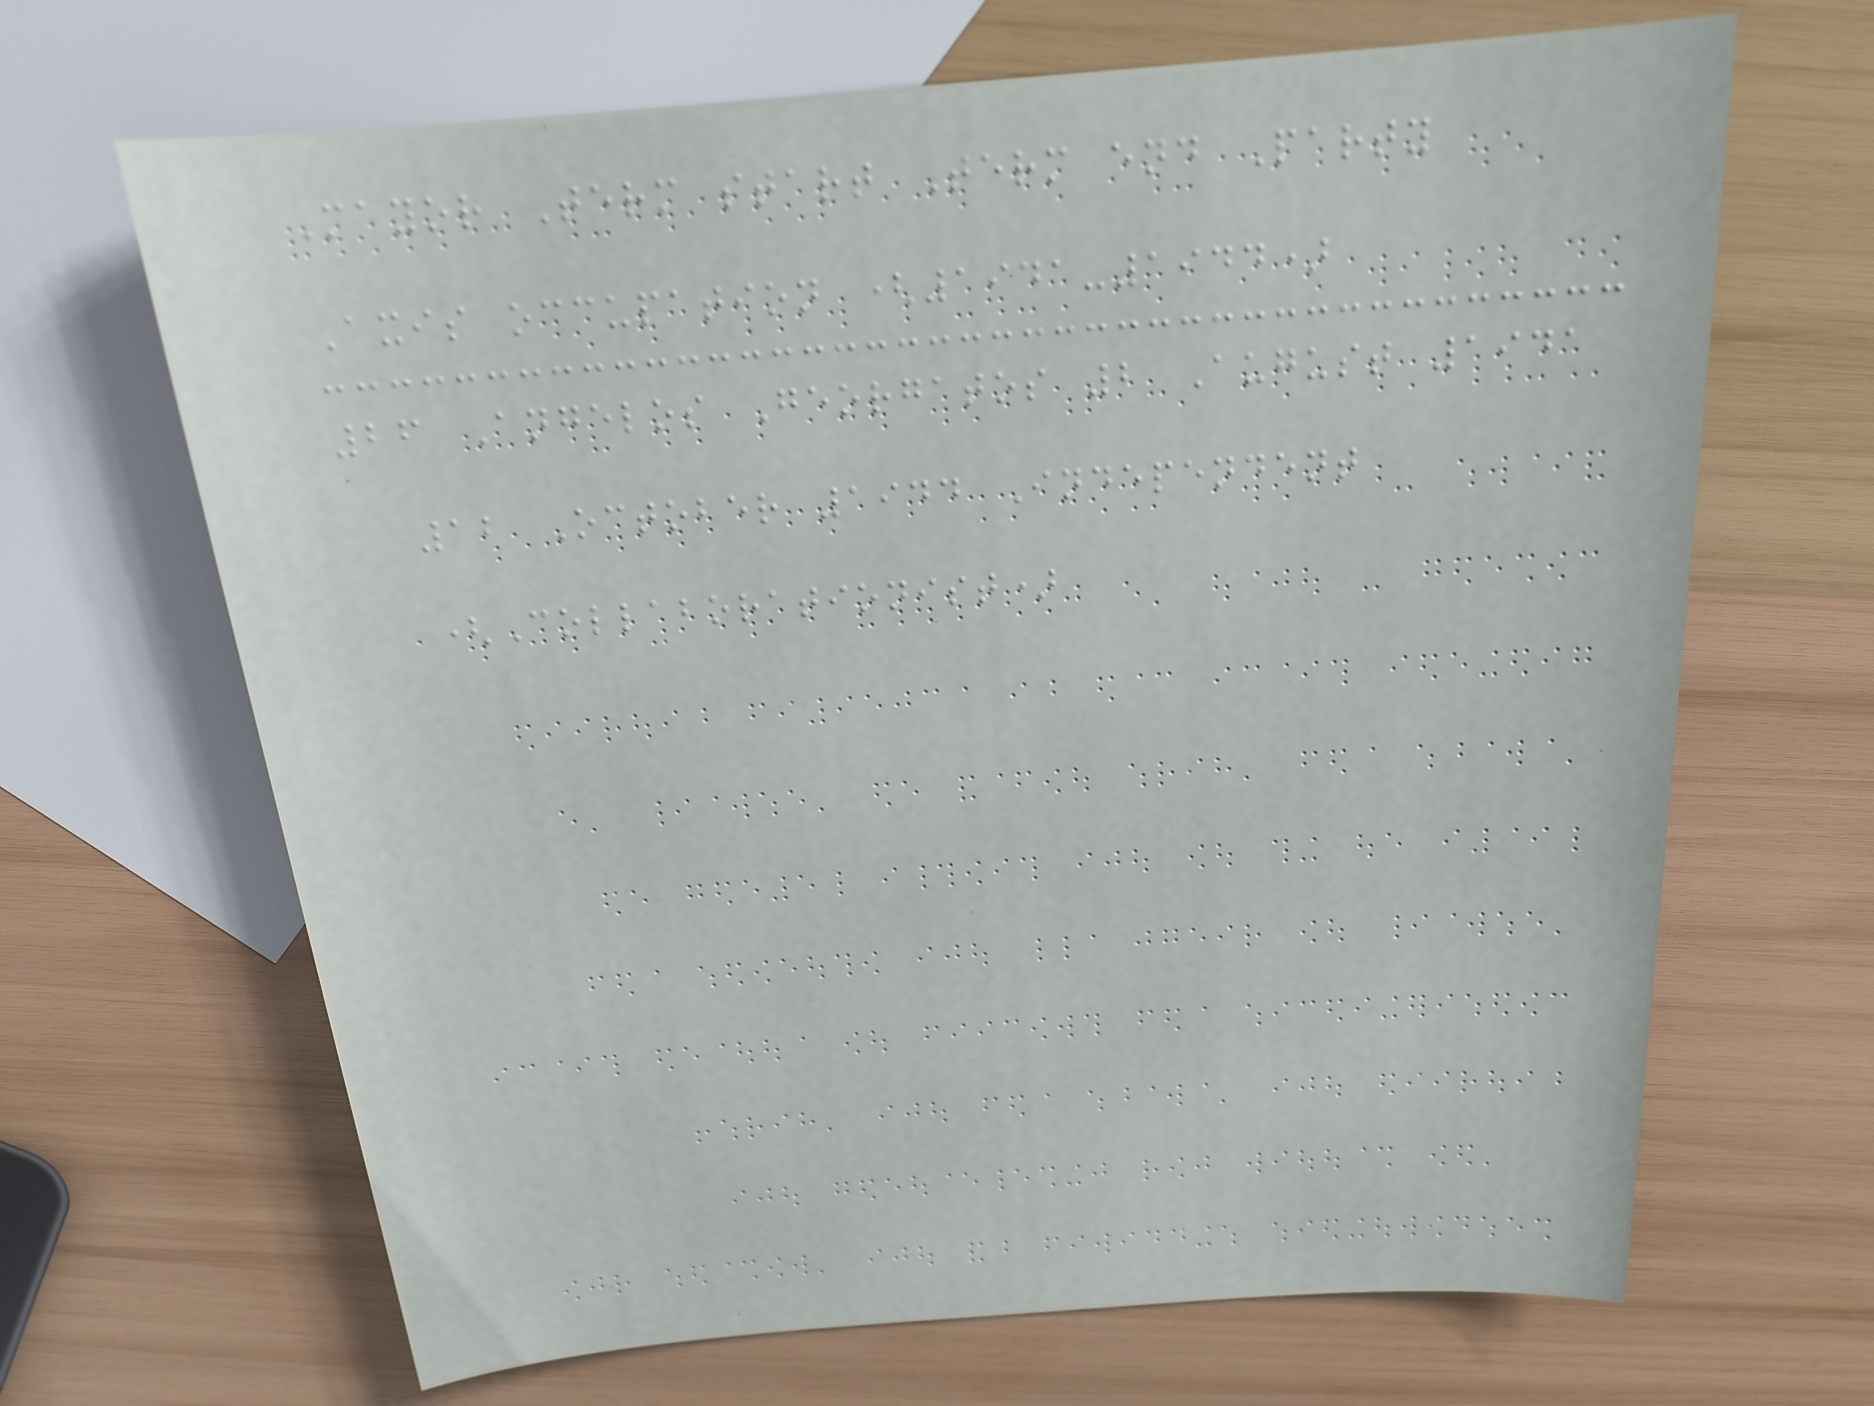Mayor Term start Term end Party
Axis occupation (1941-1944)
26 Angelos Georgatos 2 August 1941
12 October 1944 Independent
(Collaborationist)
